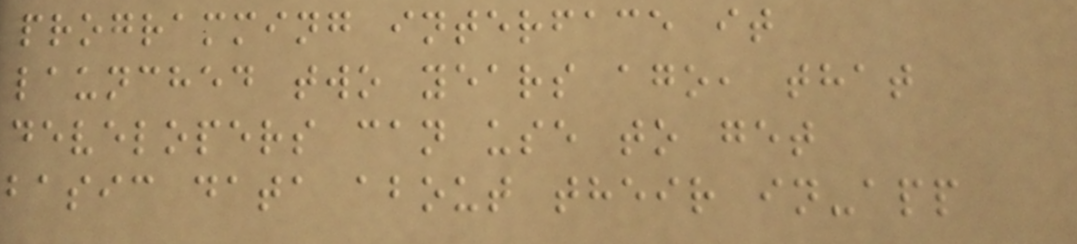programming interface it
launched two years ago, that
developers can use to get
basic data about their in-app
